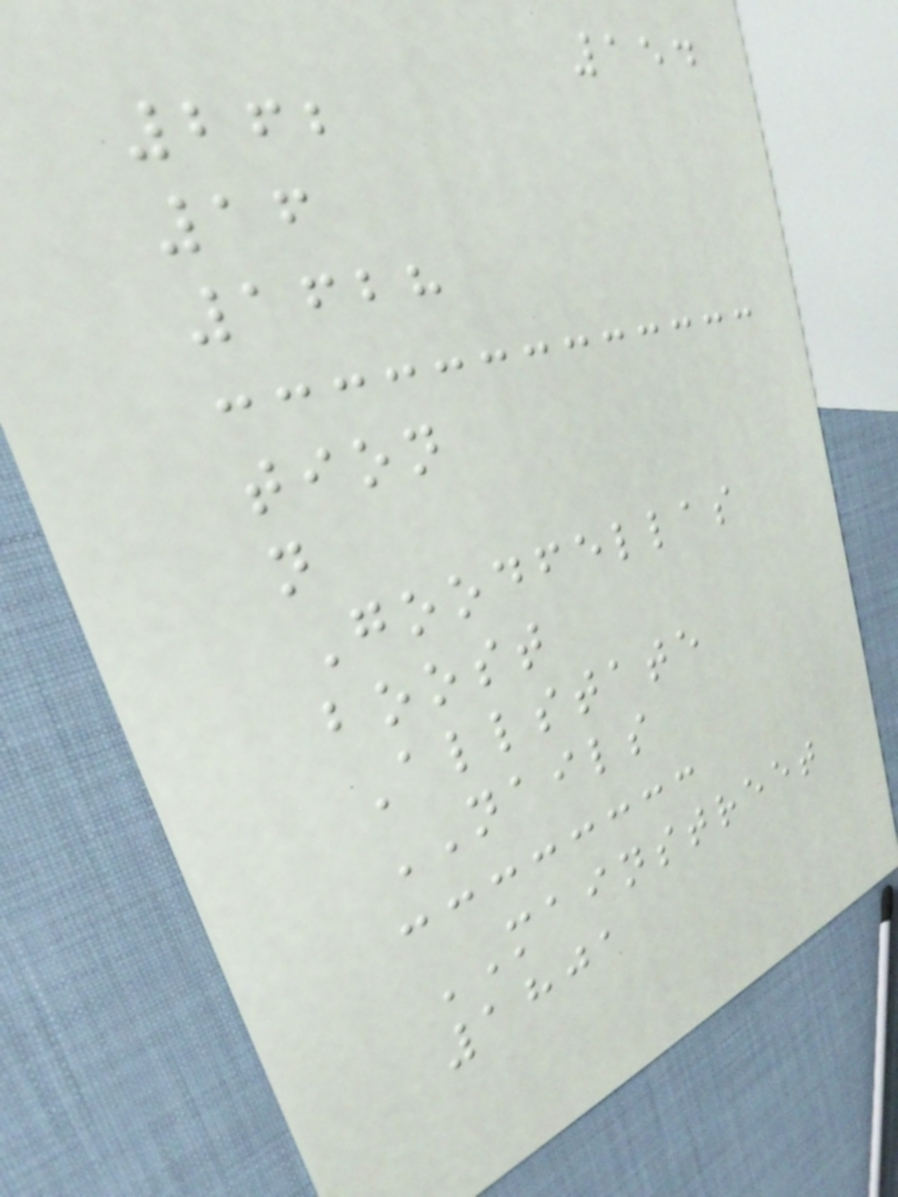154
262
16
1628
tion
n
Goodfellas
boost
Allstate
NAILS
MAINSTREET
1801
